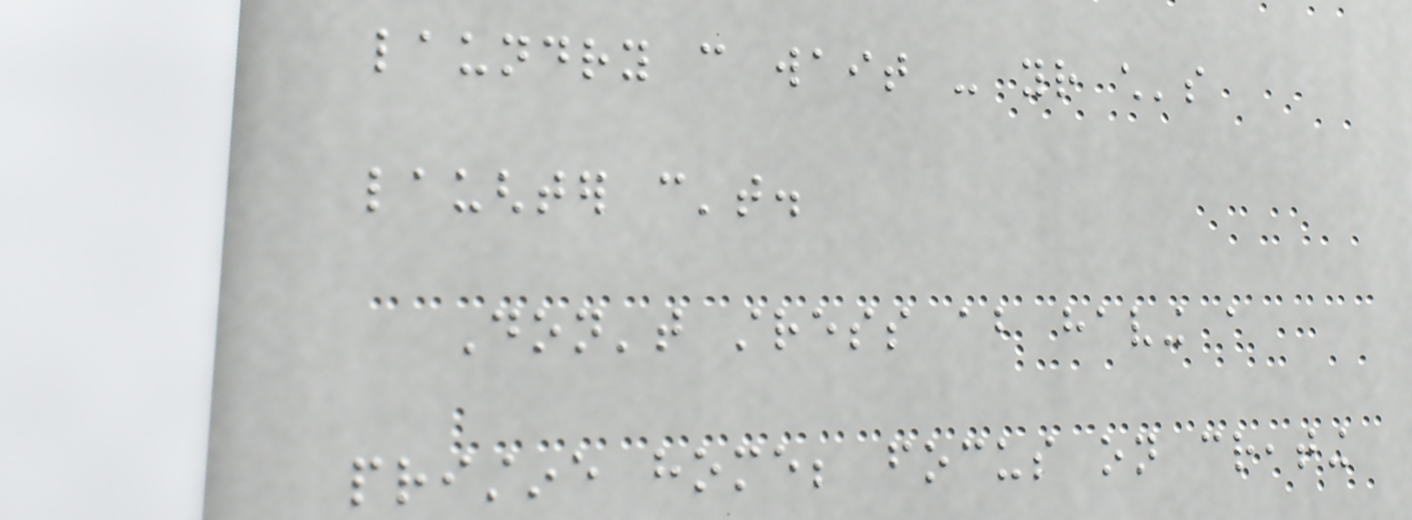laundry can wait - your child's
laughter can't.
Don't stress about having a
pristine home; focus on creating
